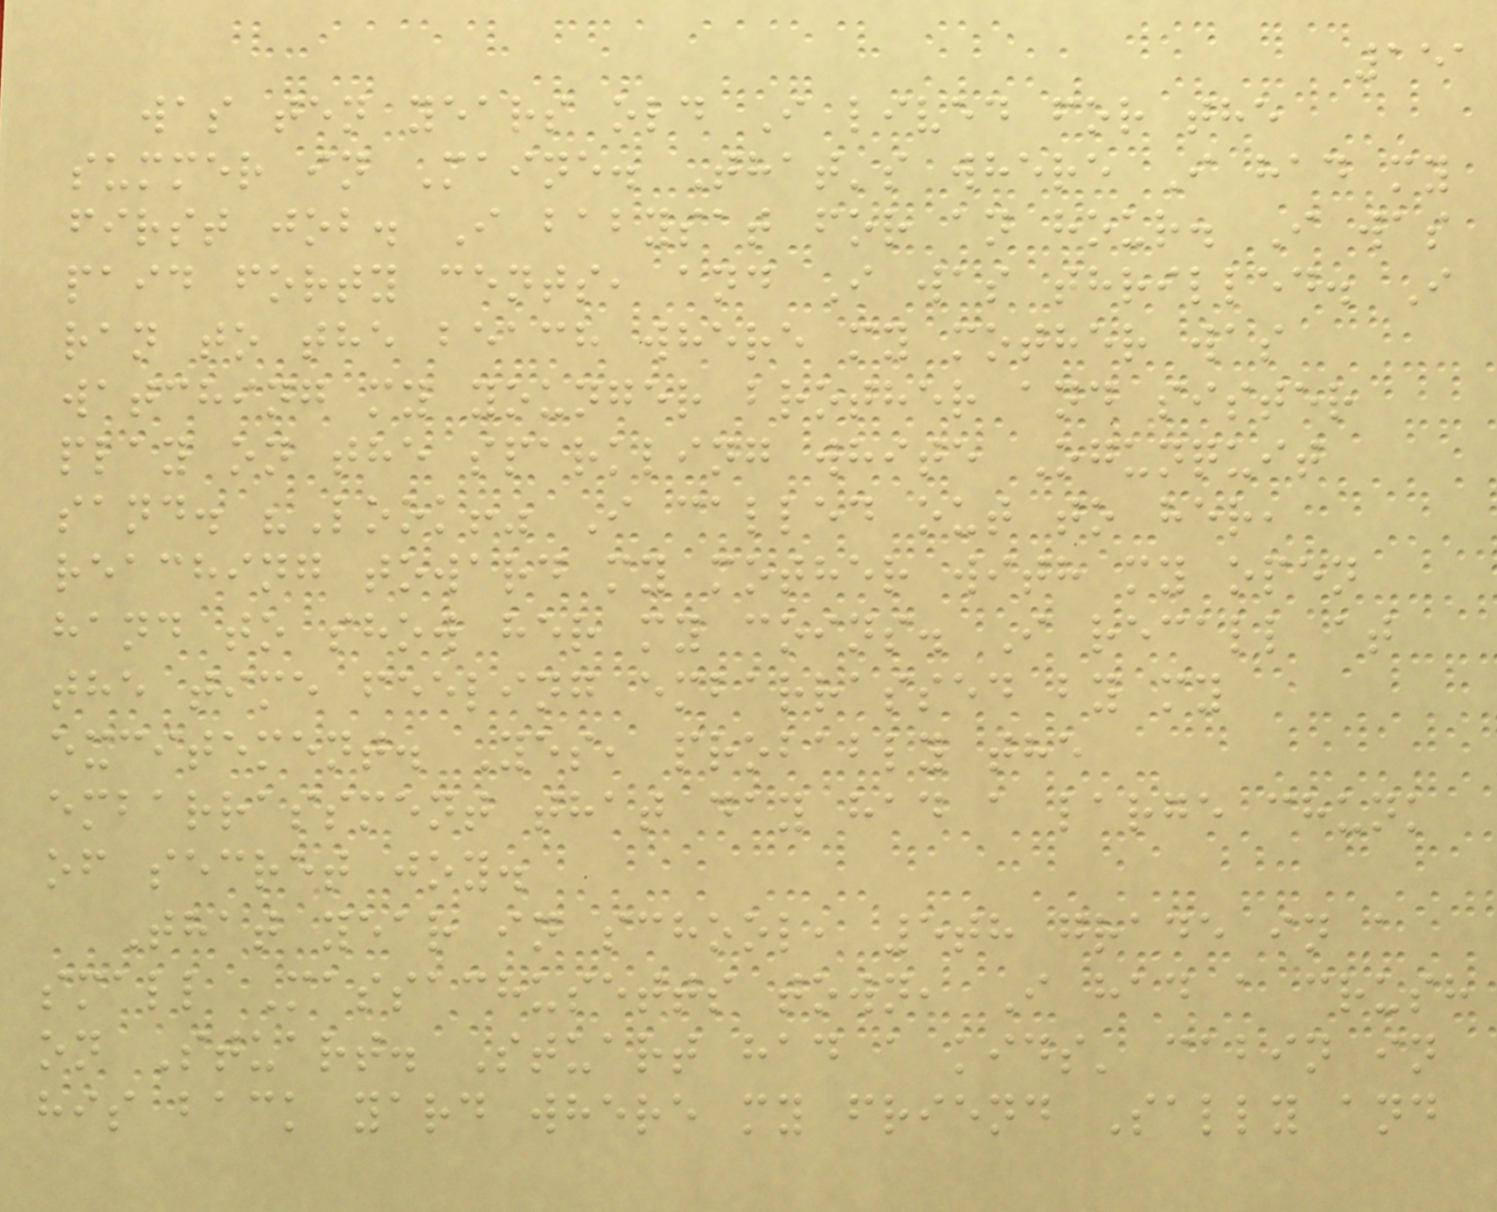151
was ten years old I lived for the
summer in Maine. That's where I had my
first job. I babysat for an hour. I was
paid forty cents, and I was thrilled. I
ran to the beach where my mother was
watching my younger brother and sister
play on the sparkling white Ogunquit
sand. "Look!" I called out to her,
reaching toward my mother with my open
hand to show her my coins. I recall at
the time feeling embarrassed by my
excitement. Yes, probably the
embarrassment that day had a large chunk
of secret joy.
That year in school, 5th grade in a
small Massachusetts town, I had a crush
on Stuart. Stuart had a kids' cabin in
his back yard where my friend Sally and
